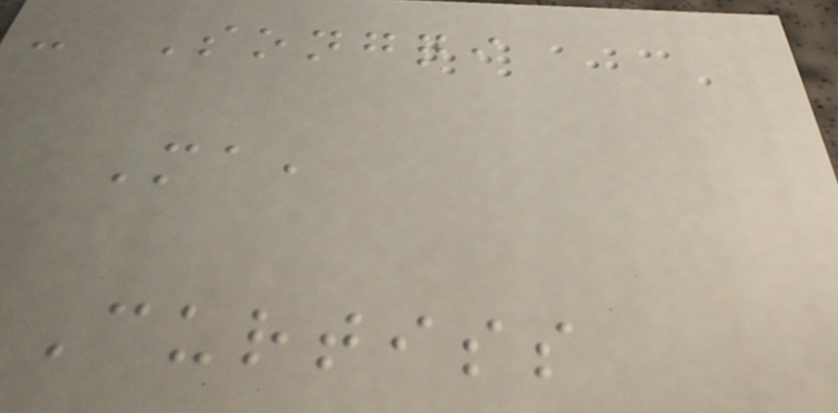- Songqi
Ma,
Curtiss
